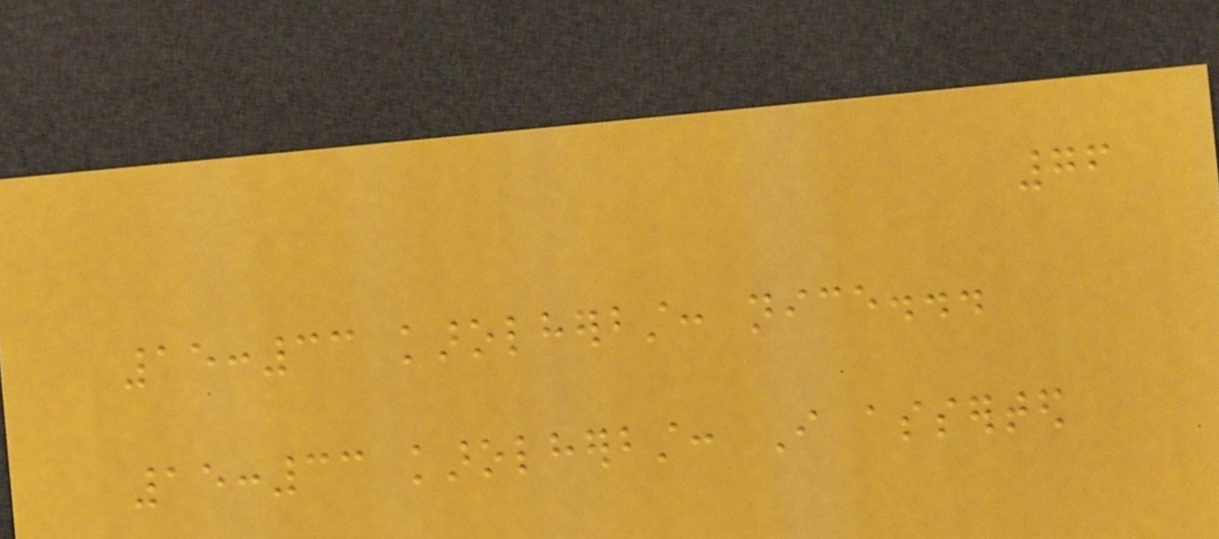76
15:33 karolherbst: nice...
15:33 karolherbst: I asserted
